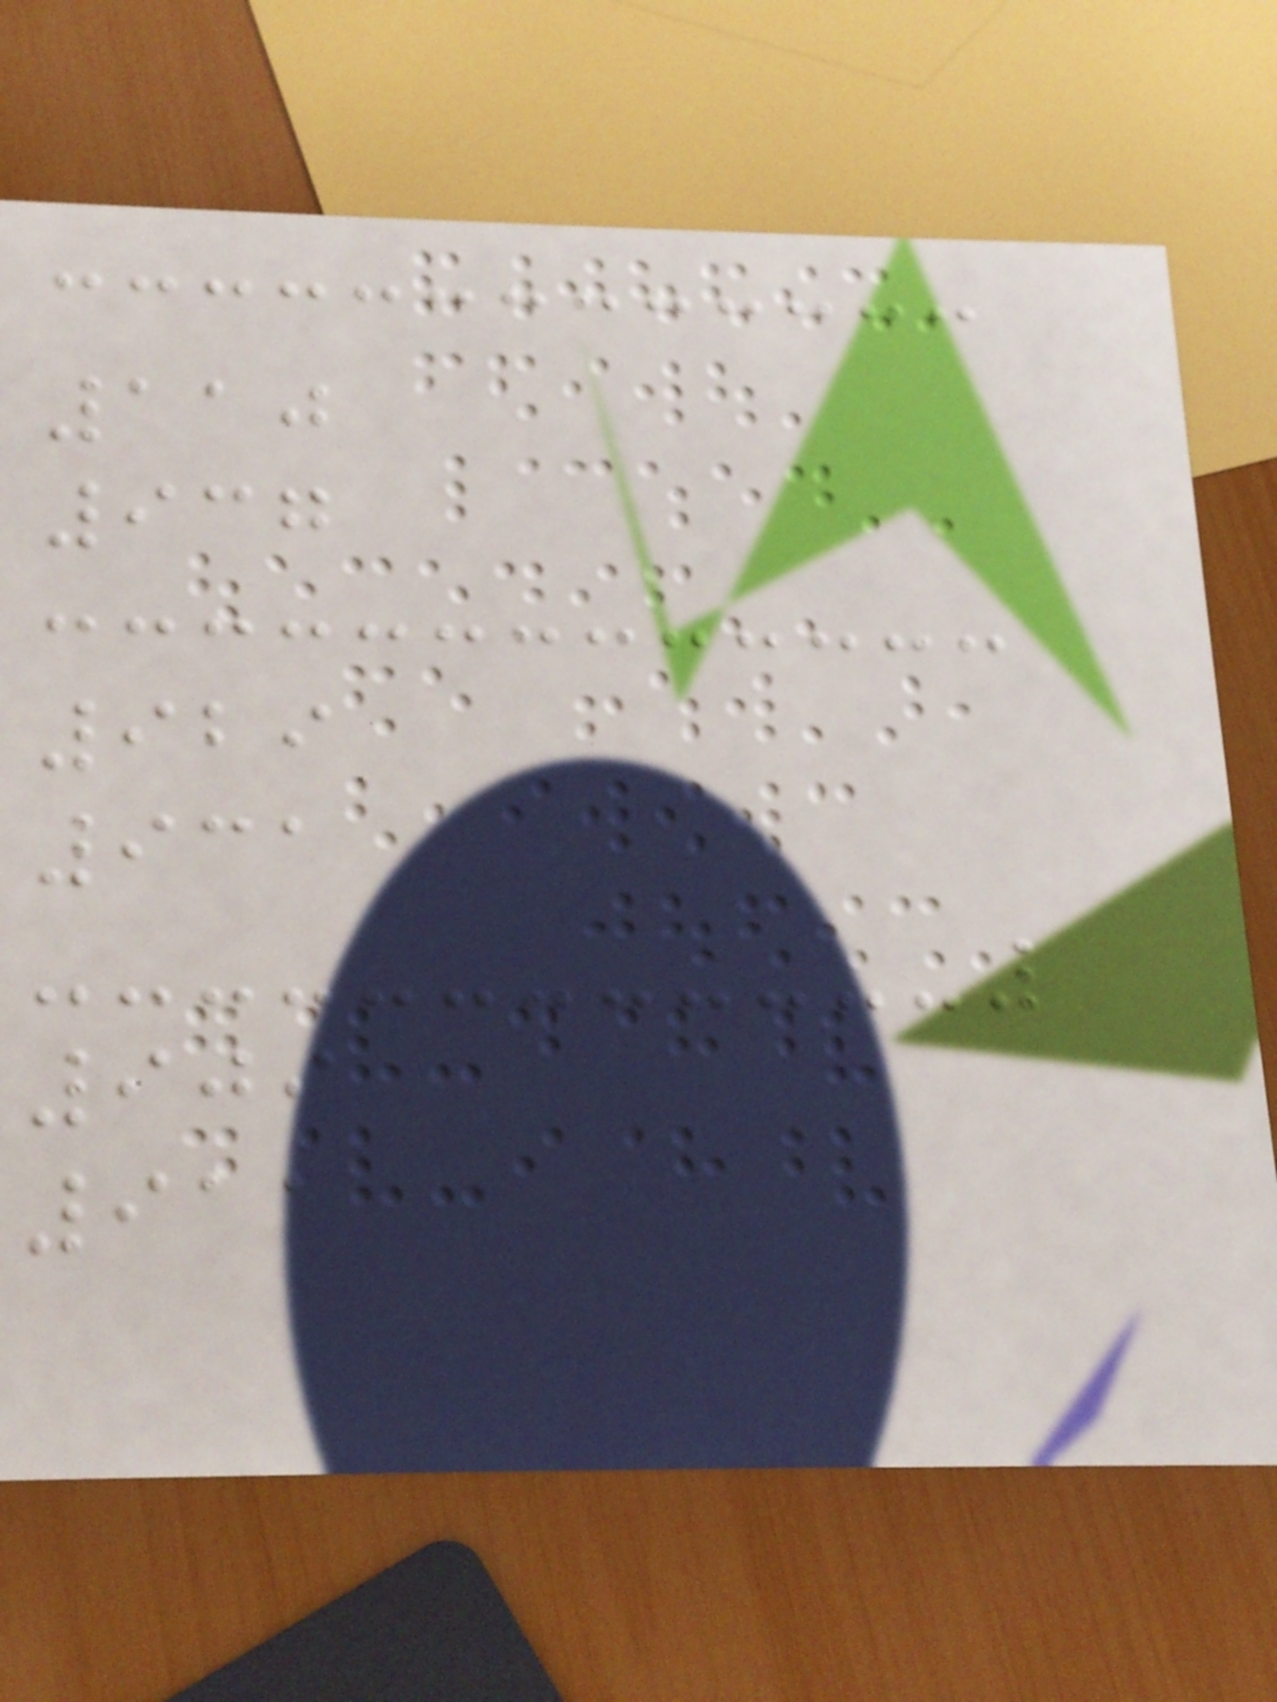110
937
929
931
909
911
